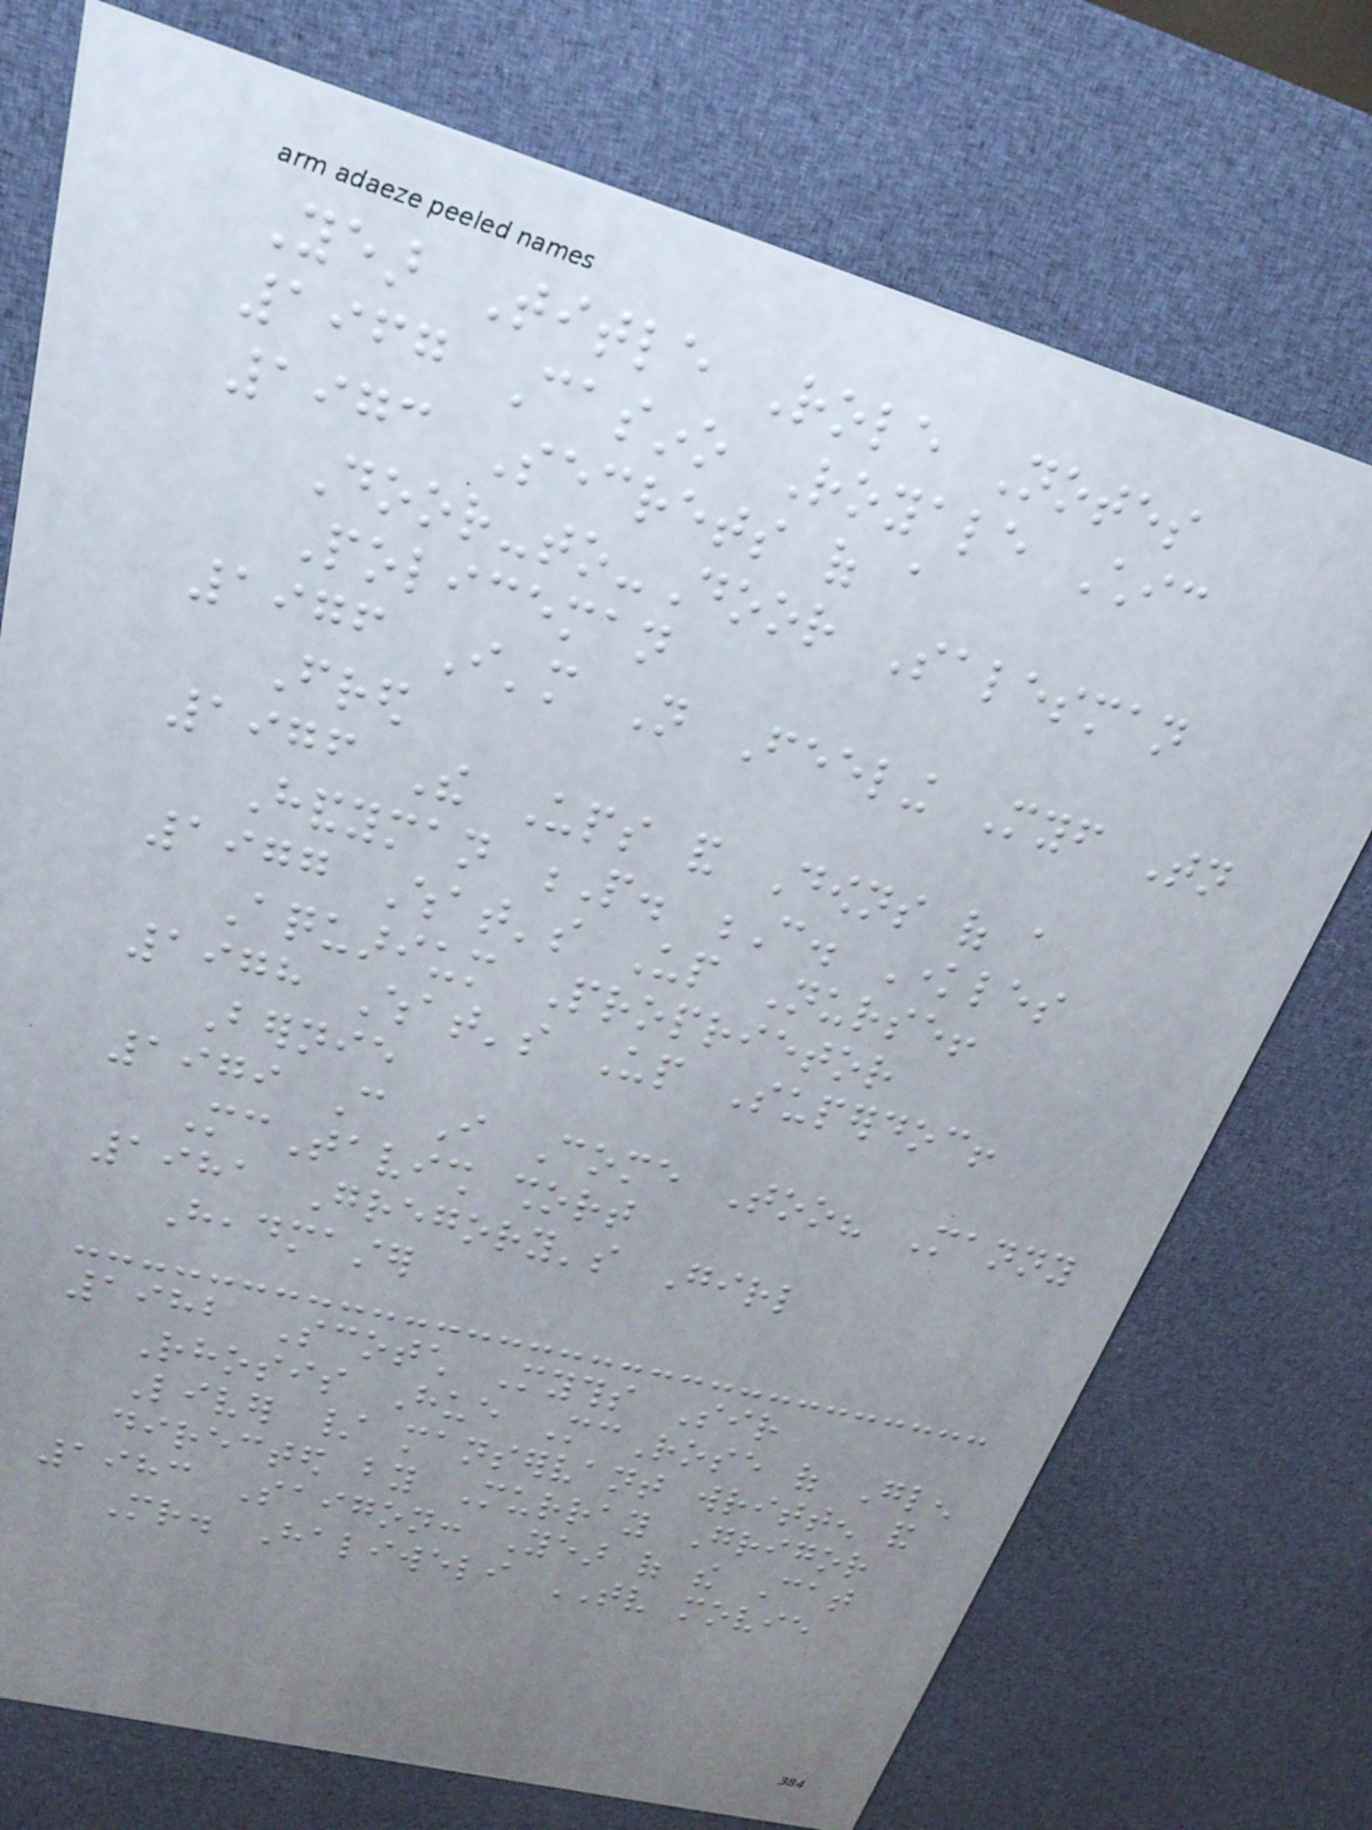Year Title Role Notes
1967 Casino Royale Chic
1973 Secrets of a
Door-to-Door Salesman
Policeman
1976 I'm Not Feeling Myself Tonight
Fred
1976 The Ups and Downs of a
Handyman P. C. Knowles
1977 What's Up Nurse!
Aquarium Proprietor
1978 What's Up Superdoc!
Bernie
1979 Can I Come Too? Manny
McTavish short
1981 Gregory's Girl
Headmaster
1982 Scotch Myths Sir
Rhosis Hue McRose of Glen
Liver / manservant written and
directed by Murray Grigor
1983 Saigon: Year of the Cat
Mr. Haliweli TV movie
